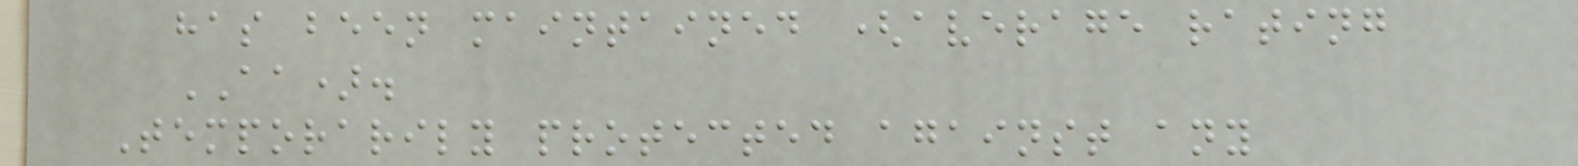has been maintained (average rating
AA).
Temporarily protected against any
